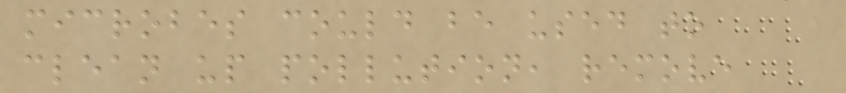microbes could be used to
clean up pollution, remove
